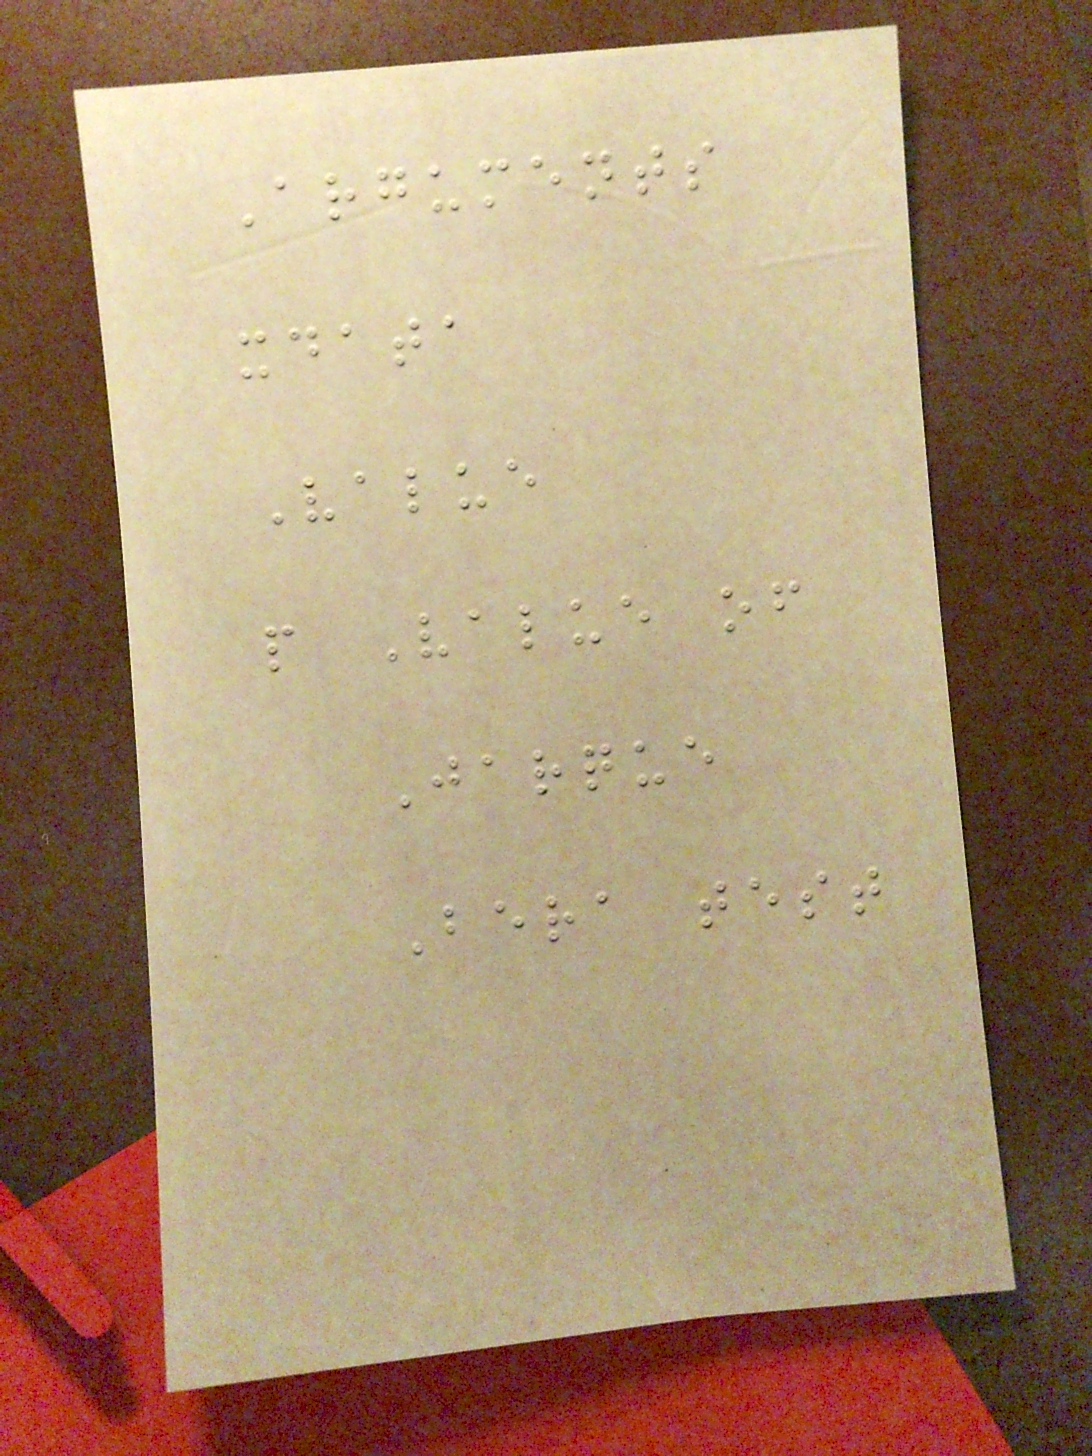Arguments
xdata
Value
p Value of
Jarque
Bera test
